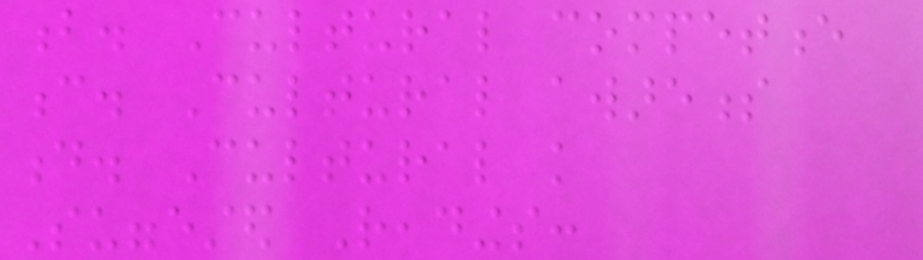b. Cultural competence
c. Cultural awareness
d. Cultural knowledge
Suggested Readings:
